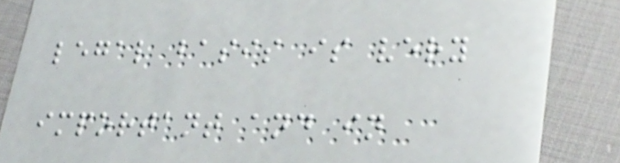legal basis is very
important and in
